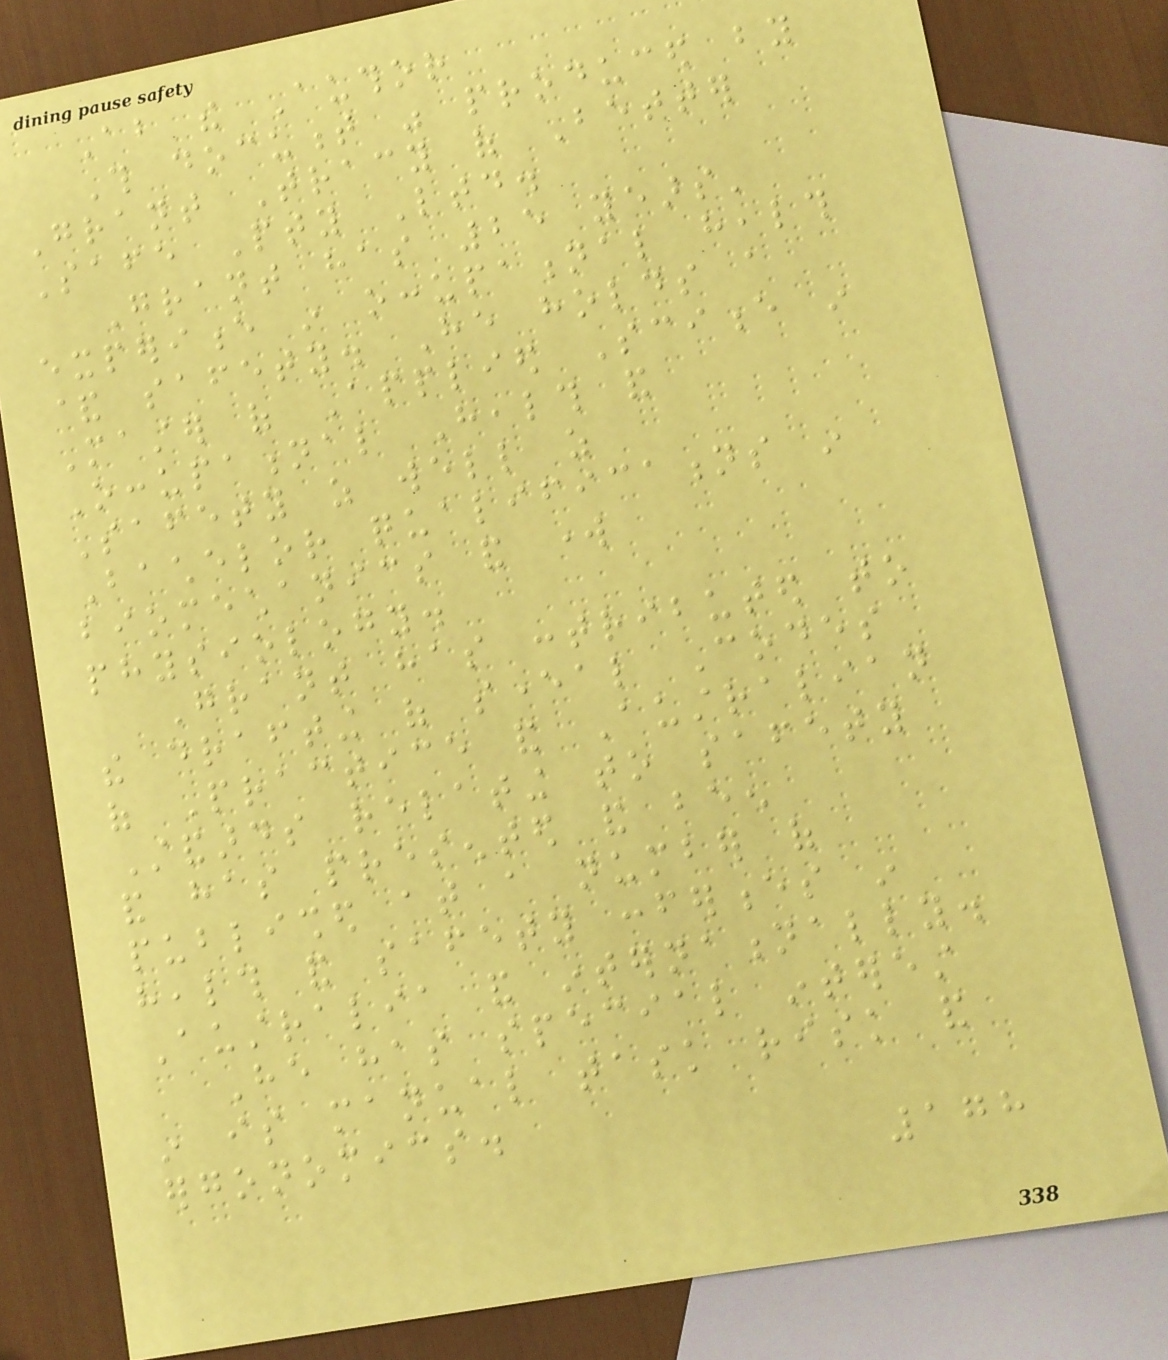About the Author
This document was produced by
Grant Tracy of Better
Safe Pty Ltd.
Grant has 25 years'
experience in occupational health
& safety. He holds a
Master of Applied Science in
Occupational Health and
Safety as well as
Bachelor qualifications in
biomechanics and work
physiology.
Grant has contributed to
the drafting of several Codes
of Practice and Australian
Standards relating to safety
and has presented and been
published at a number of
health and safety conferences in
Australia and internationally.
He has special interest
in is manual task risk and
ergonomics.
178
